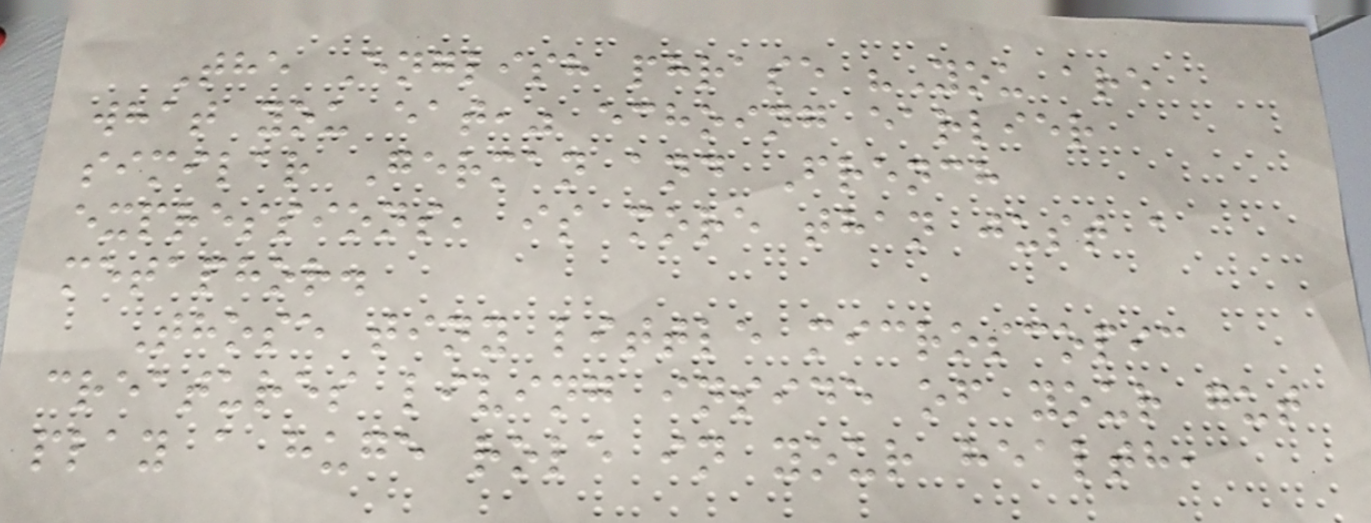The English phrase "You are
what you eat," echoing earlier
similar German and French
expressions, is more than just a
metaphor.
Those tiny little microscopic
creatures living inside of your gut
play a huge role in your health,
